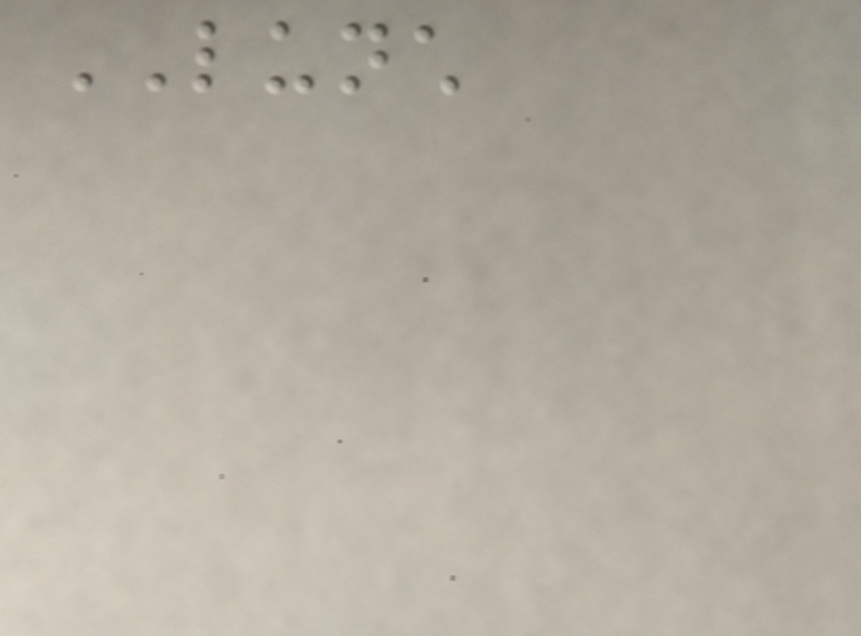LUNCH
